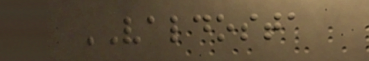VALDOSTA
